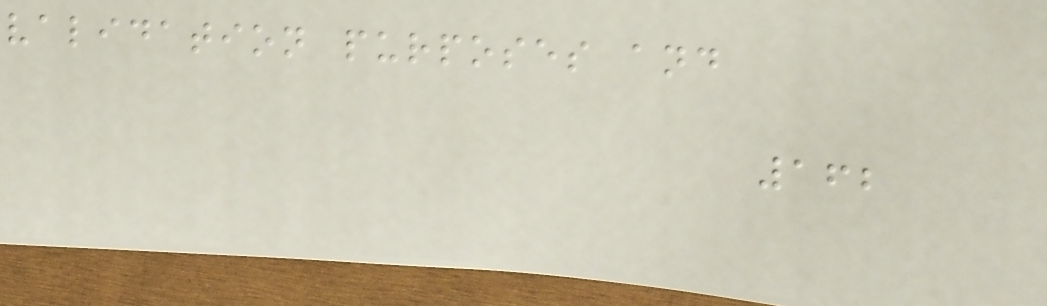validation purposes and
162
